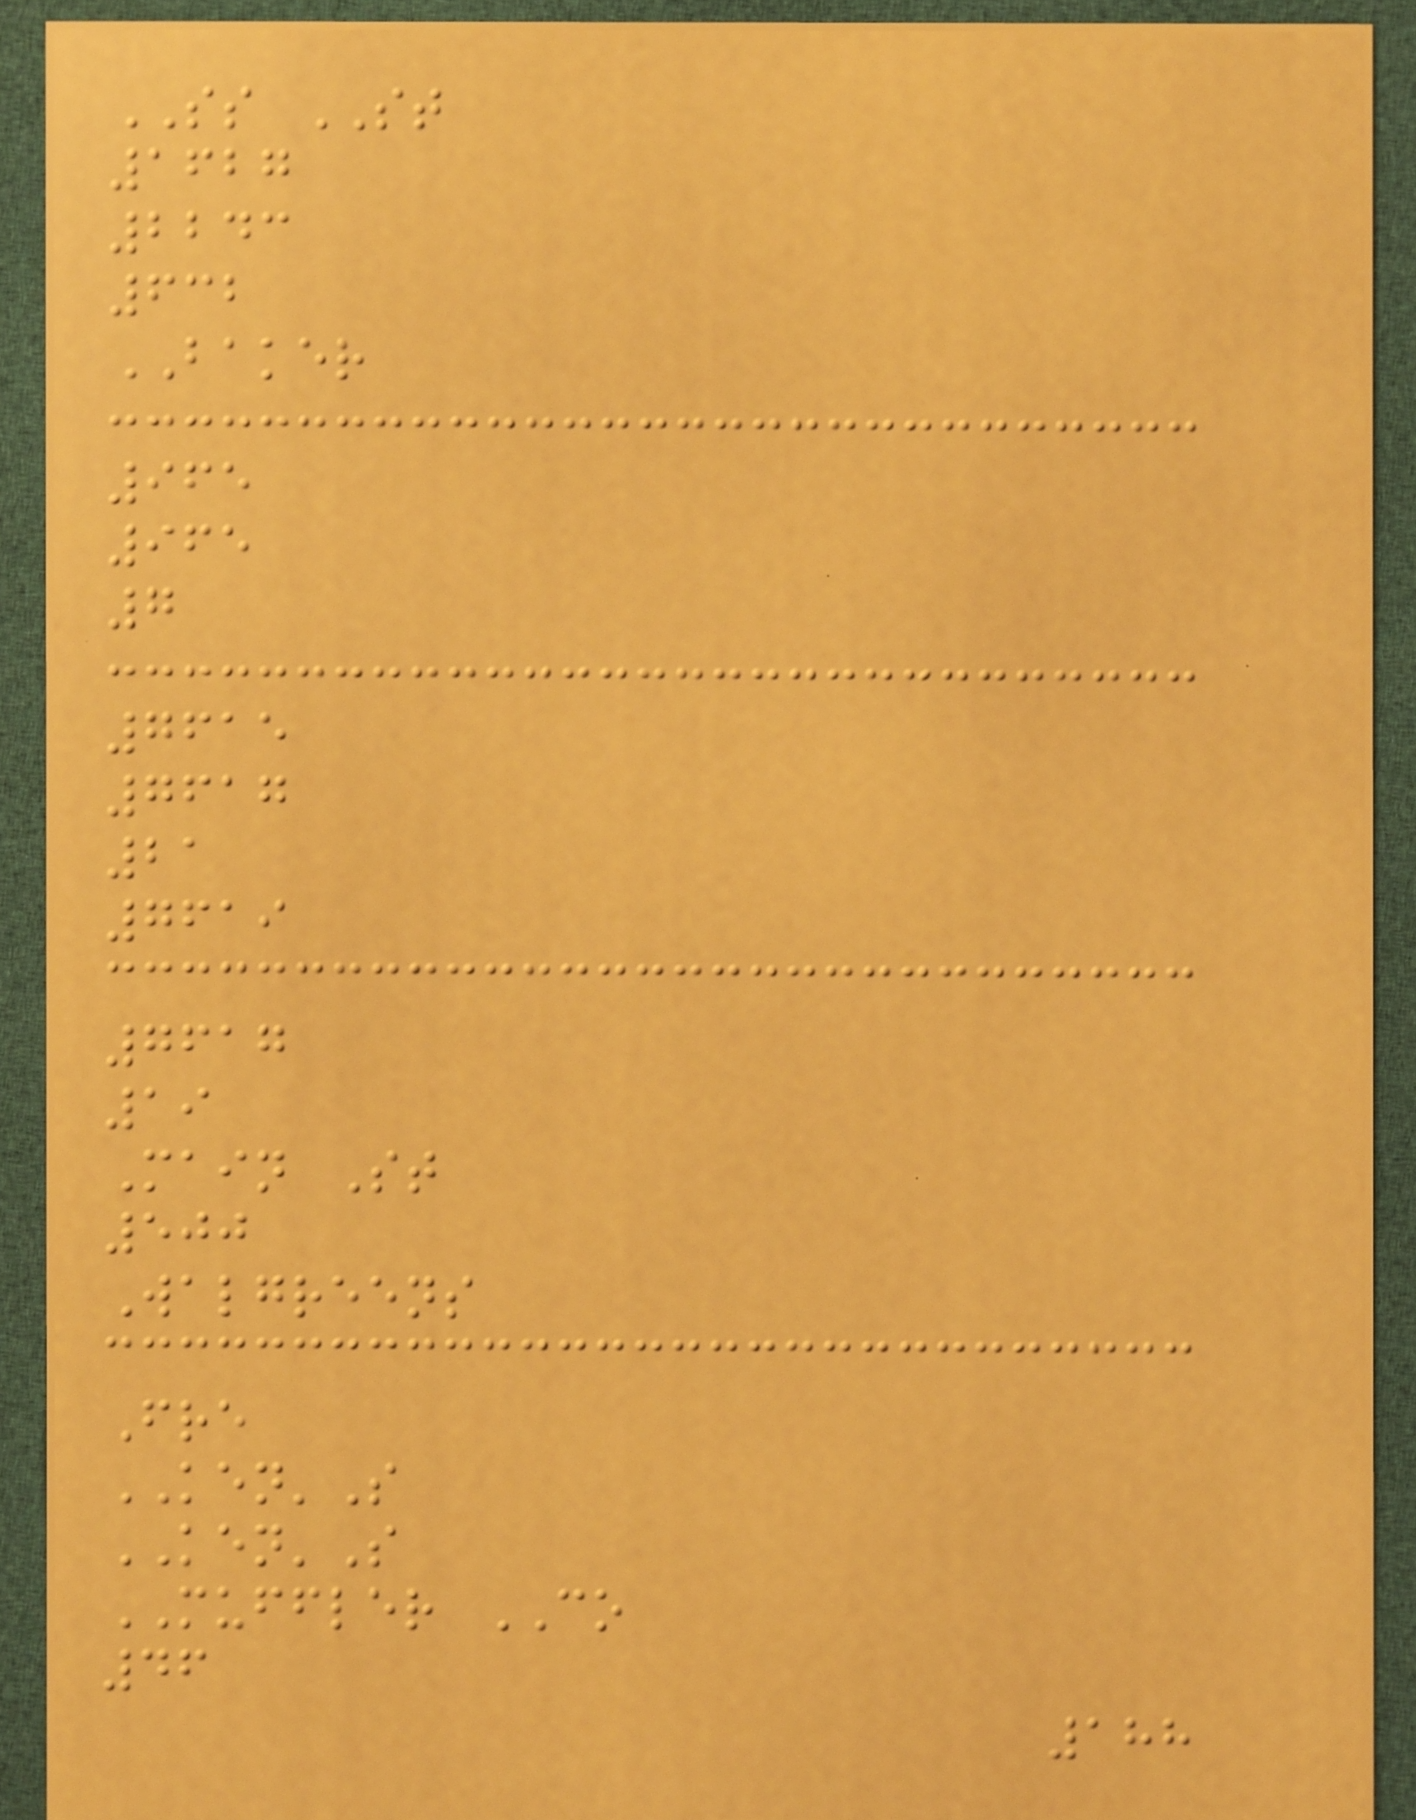SS ST
1627
2243
632
BAKER
965
965
7
7615
7617
21
7619
7617
19
Main St
500
Walgreens
Fre
KEN'S
KEN'S
MUFFLER CO
46
188
